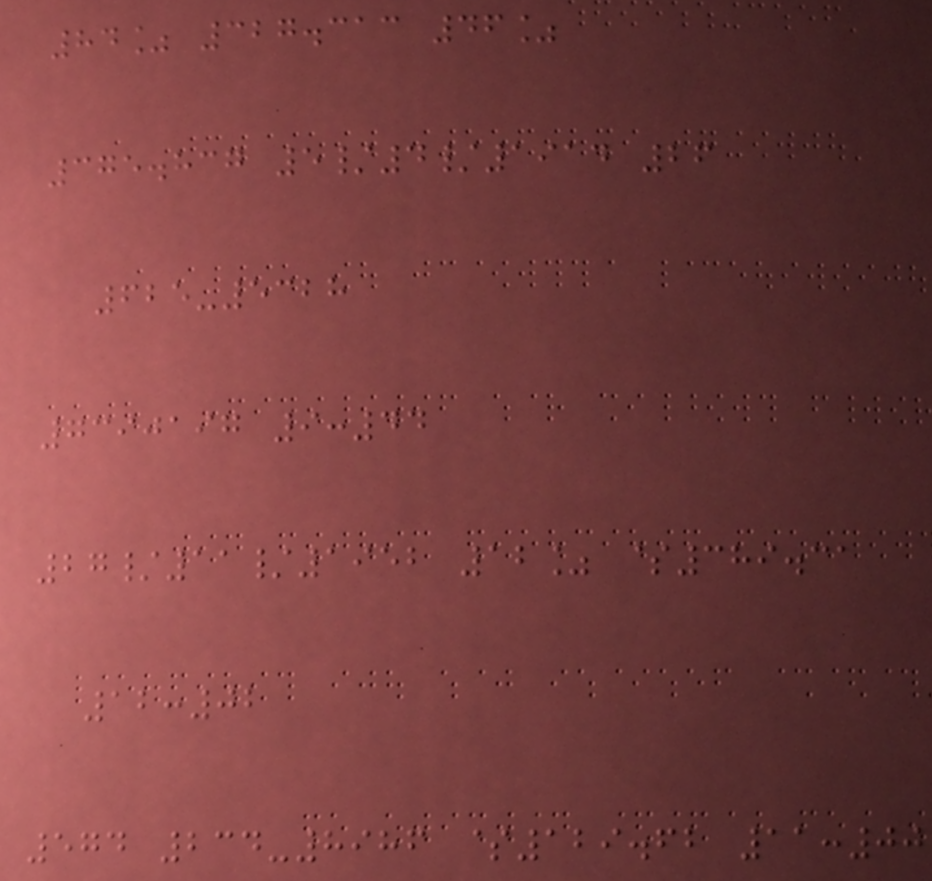84% 327.313 46%
375.837 5/4/1914 26
625-5328
7390197 9:44
27/11/1952 12% $389.31
12:02
574 234-8986 $129.62 11:00
